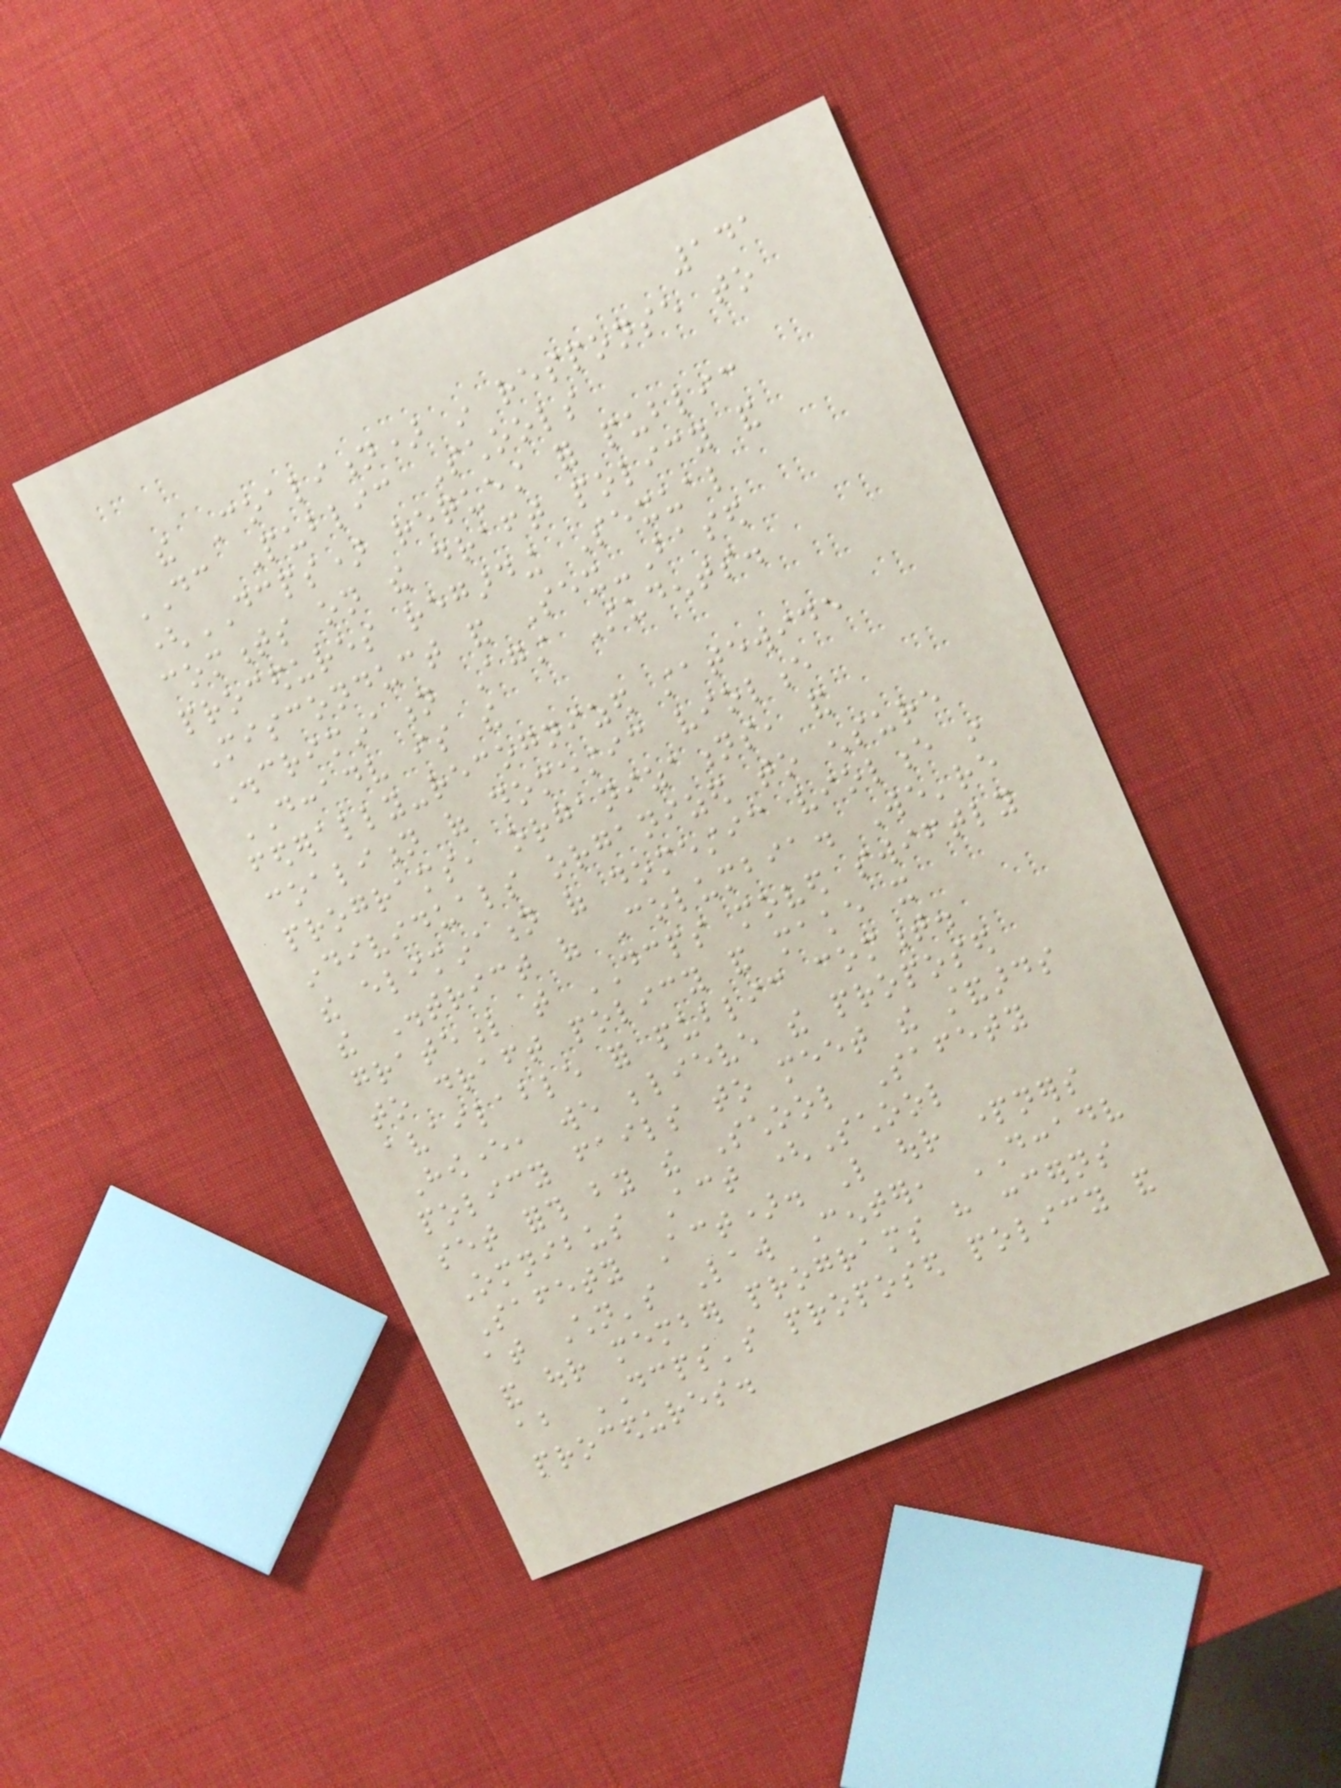141
the Coalition) in response to
DC Public Schools
(DCPS) request for public
comments on the draft policy and
procedures regarding Sexual
Misconduct and Sex-Based
Discrimination Against Students.
DCCADV is the
federally-recognized statewide
coalition of domestic violence
programs, organizations, and
individuals organized to ensure
the elimination of domestic violence in
the District of Columbia. We're
grateful that DCPS moved swiftly
to draft policy and make it
available for public comment.
However, we believe the proposed
policy fails to meet the standards
set forth by the School Safety
Omnibus Act (School
Safety Act). Like our partners
at Children's Law Center, DCCADV
and our member programs have concerns
about DCPS's proposed policy and
procedures.
